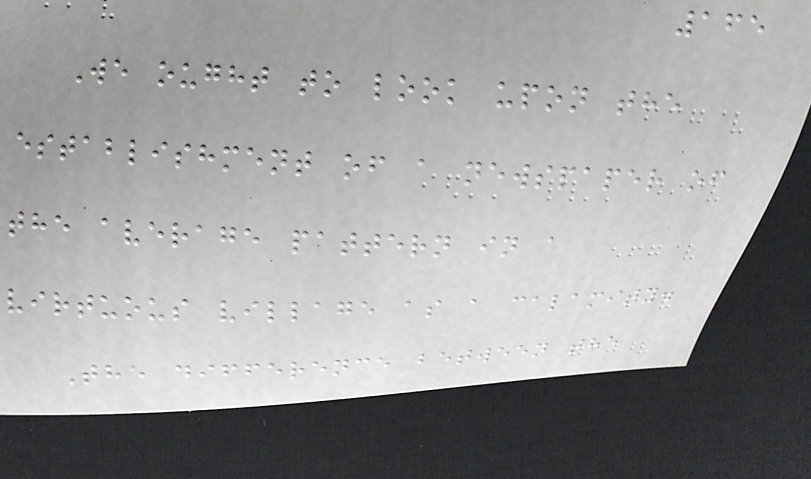165
We ought to look upon the
establishment of a newspaper of
the average pattern in a
virtuous village as a calamity.
The difference between the
